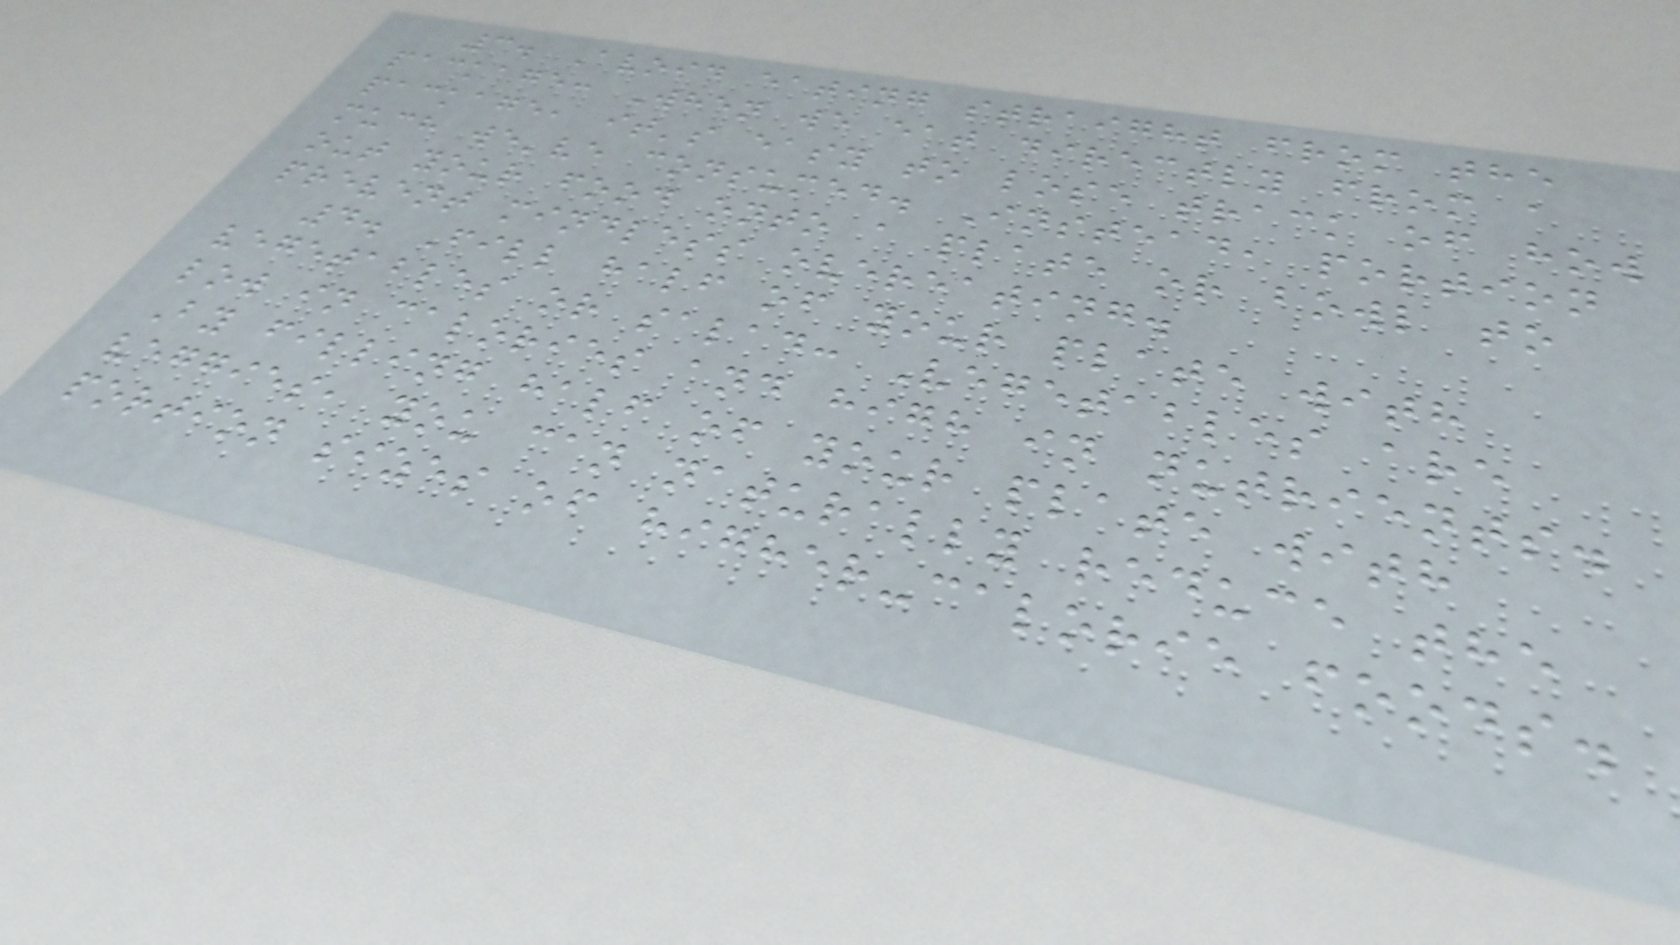3. Avoid eating straight from the
package: When we eat directly from a
package, it's easy to lose track of how
much we've consumed. Instead, portion
out your food onto a plate or bowl to
prevent mindless overeating.
4. Fill half of your plate with
vegetables or salad: Vegetables are
low in calories and high in nutrients.
By filling half of your plate with
veggies, you can naturally reduce the
portion sizes of higher-calorie foods.
